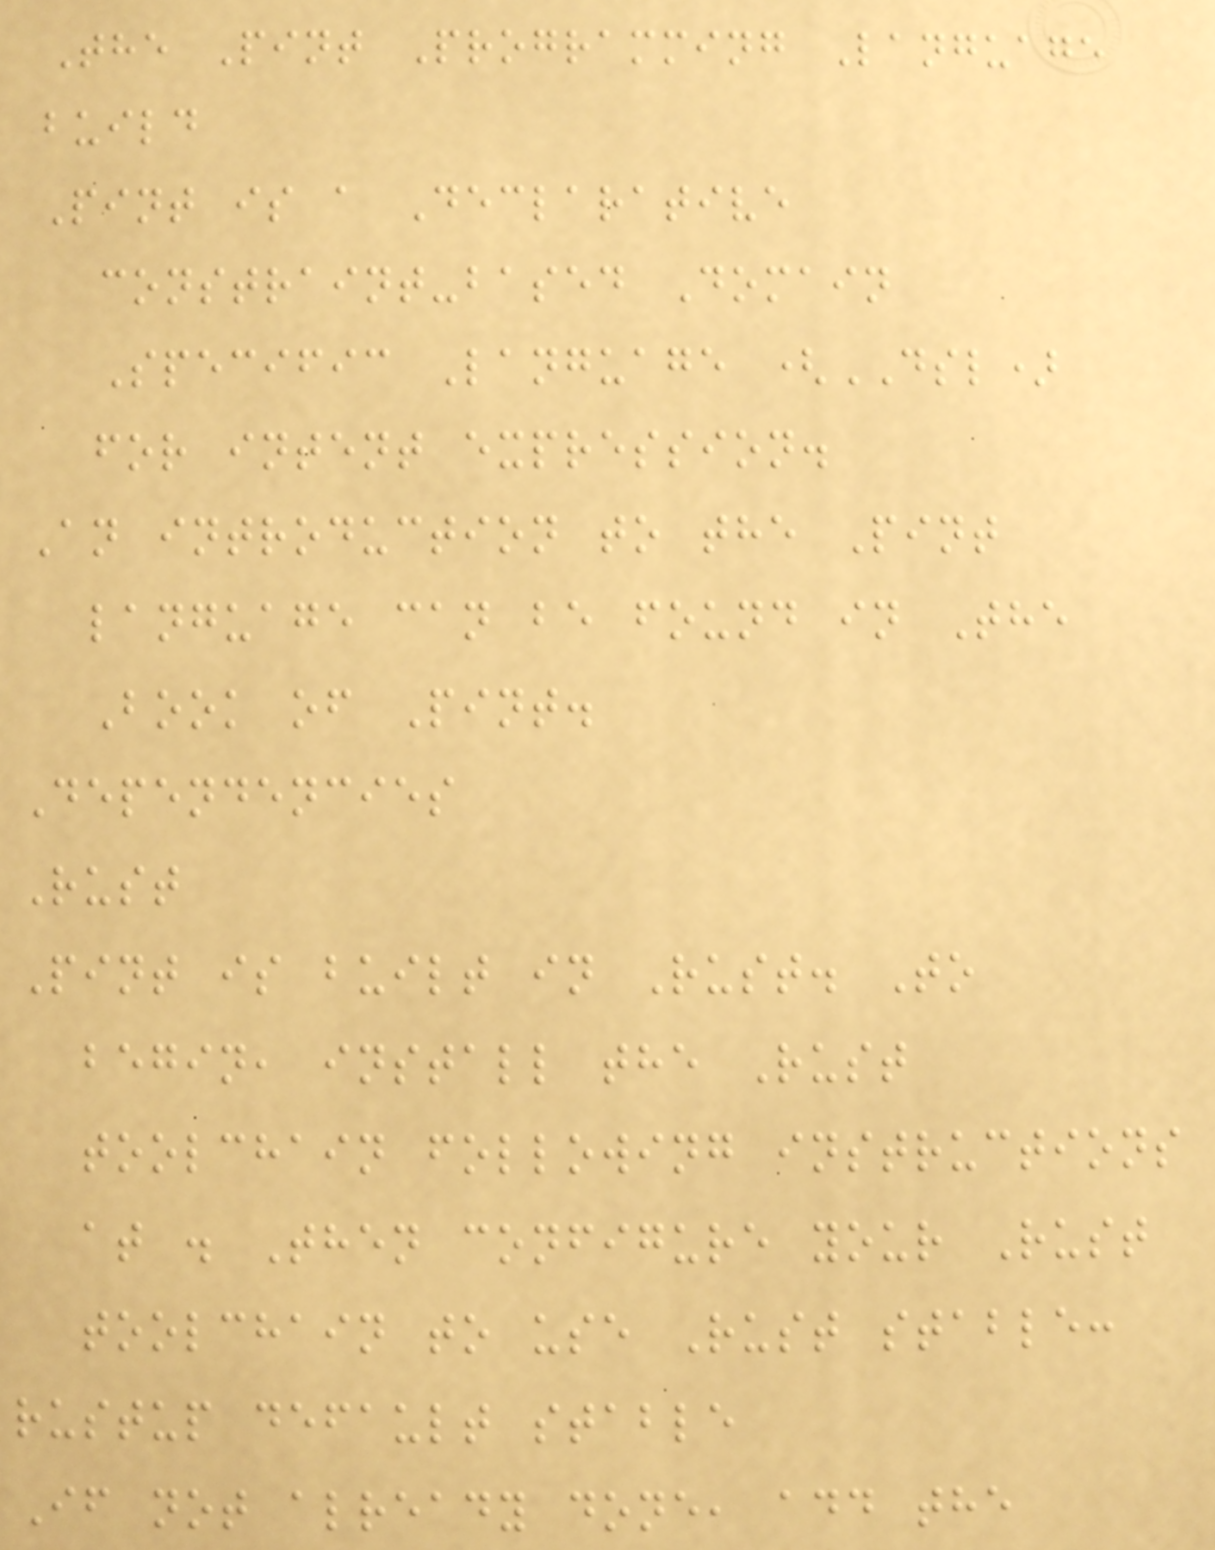The Pint Programming Language
build
Pint is a Declarative
constraint-based Domain
Specific Language (DSL)
for intent expression.
An introduction to the Pint
language can be found in The
Book of Pint.
Dependencies
Rust
Pint is built in Rust. To
begin, install the Rust
toolchain following instructions
at . Then configure your Rust
toolchain to use Rust stable:
rustup default stable
If not already done, add the
